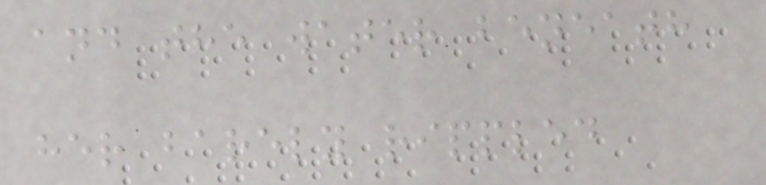and the water beneath
her barely rippled
